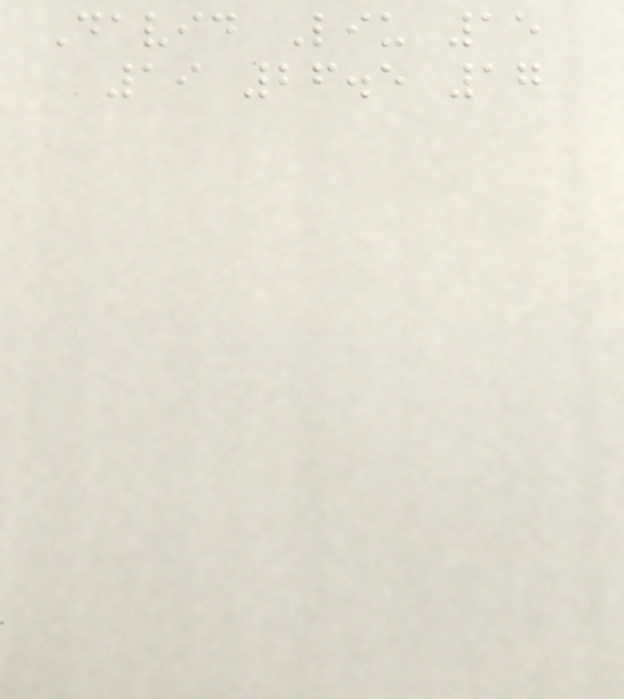David Liu 15
19 26.5 17
